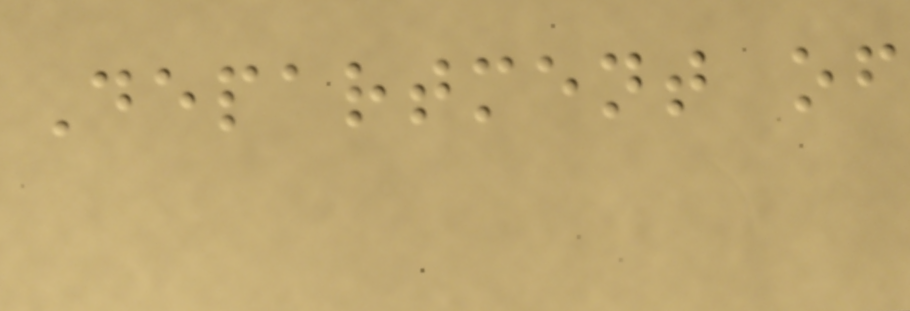Department of
